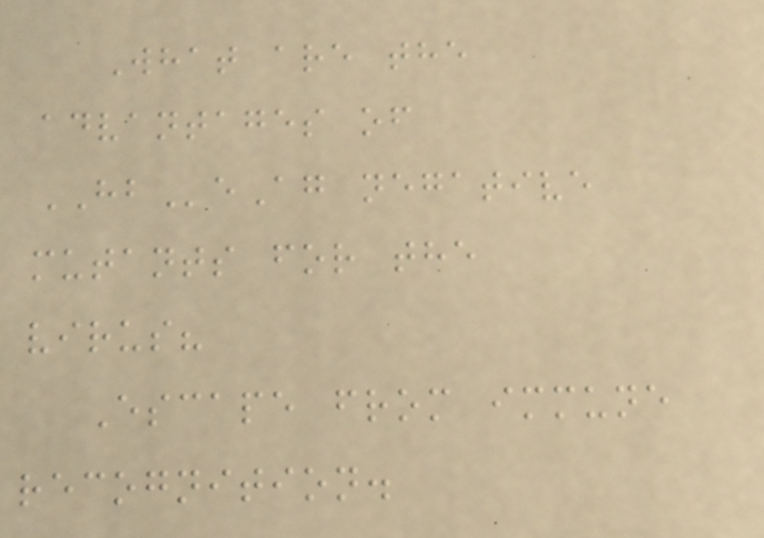What are the
advantages of
HBeAg negative
mutants for the
virus?
Escape from immune
recognition.
